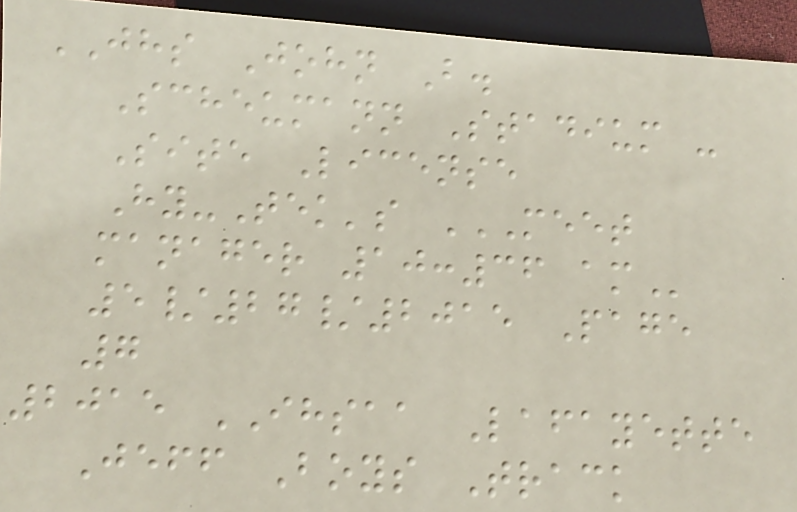JHS John B.
Scheumann Stadium -
Site License
Hy-Tek's MEET
MANAGER 10:36 AM
5/27/2015 Page
7
2015 IHSAA Lafayette
Jeff Boys Track
